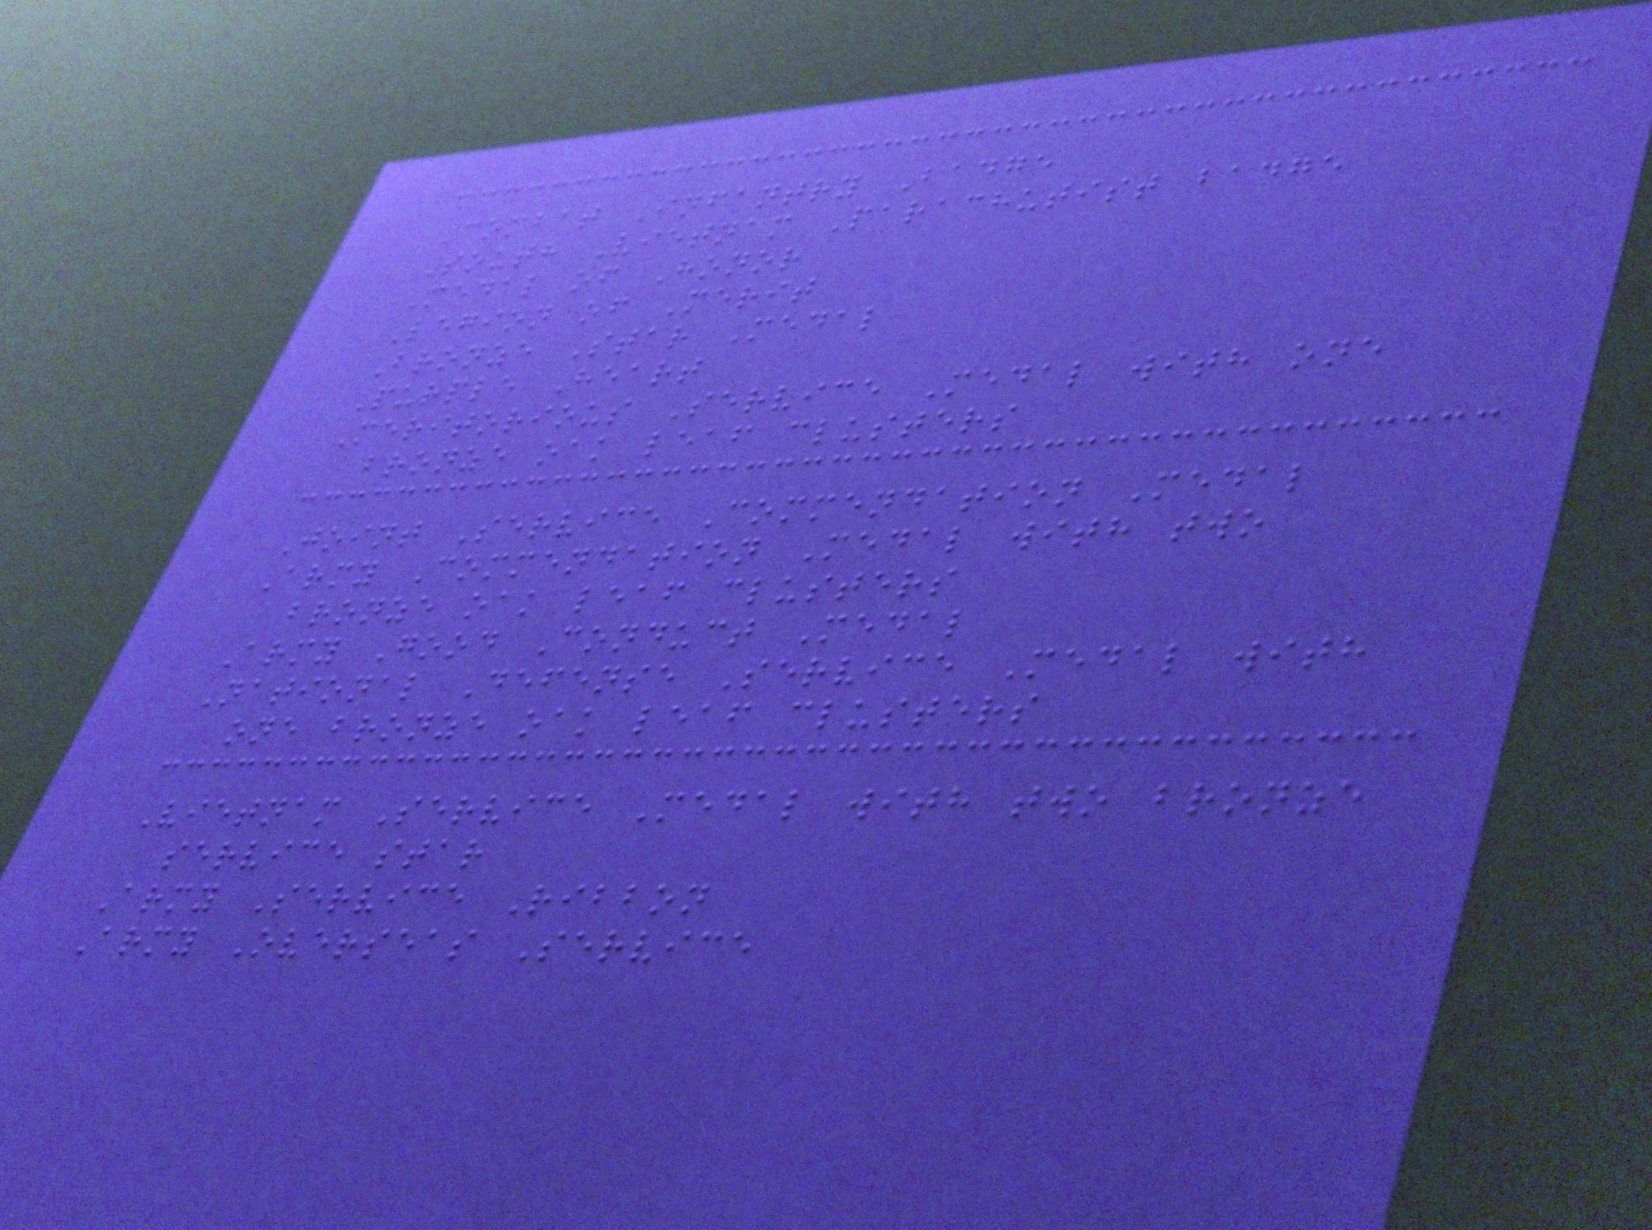Combat Infantry Badge
South Vietnam Parachutist badge
Medal of Honor
Legion of Merit
Bronze Star Medal
Purple Heart
Meritorious Service Medal with one
bronze oak leaf clusters
Joint Service Commendation Medal
Army Commendation Medal with two
bronze oak leaf clusters
Army Good Conduct Medal
National Defense Service Medal with
one bronze oak leaf clusters
Vietnam Service Medal with two bronze
service star
Army Service Ribbon
Army Overseas Service
